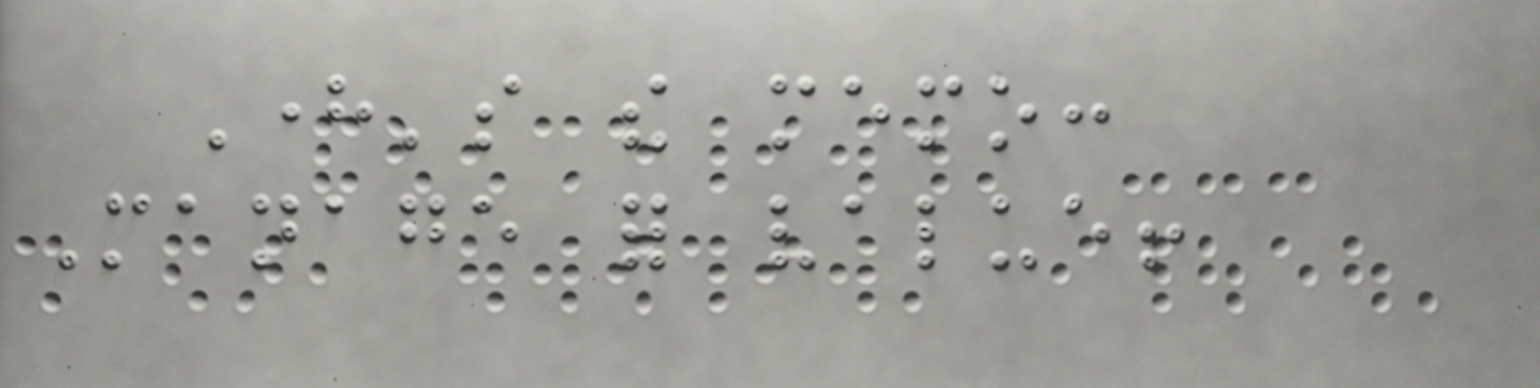Here's the memo:
Manage for value!
